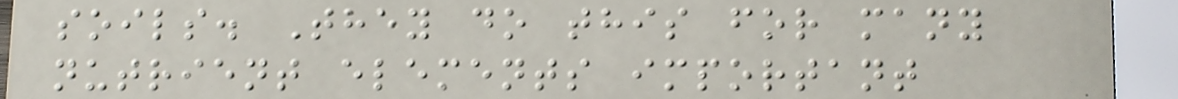soils. They do this for many
nutrient elements important
